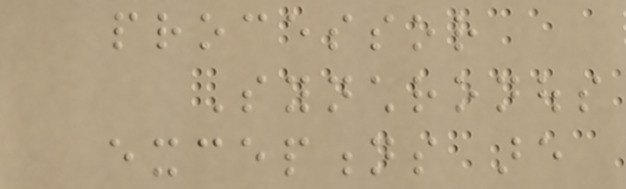processor
Synchronous
exceptions are
